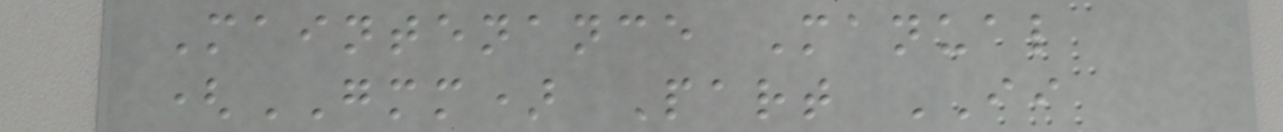Maintenance Manual
(GMM) Part II
